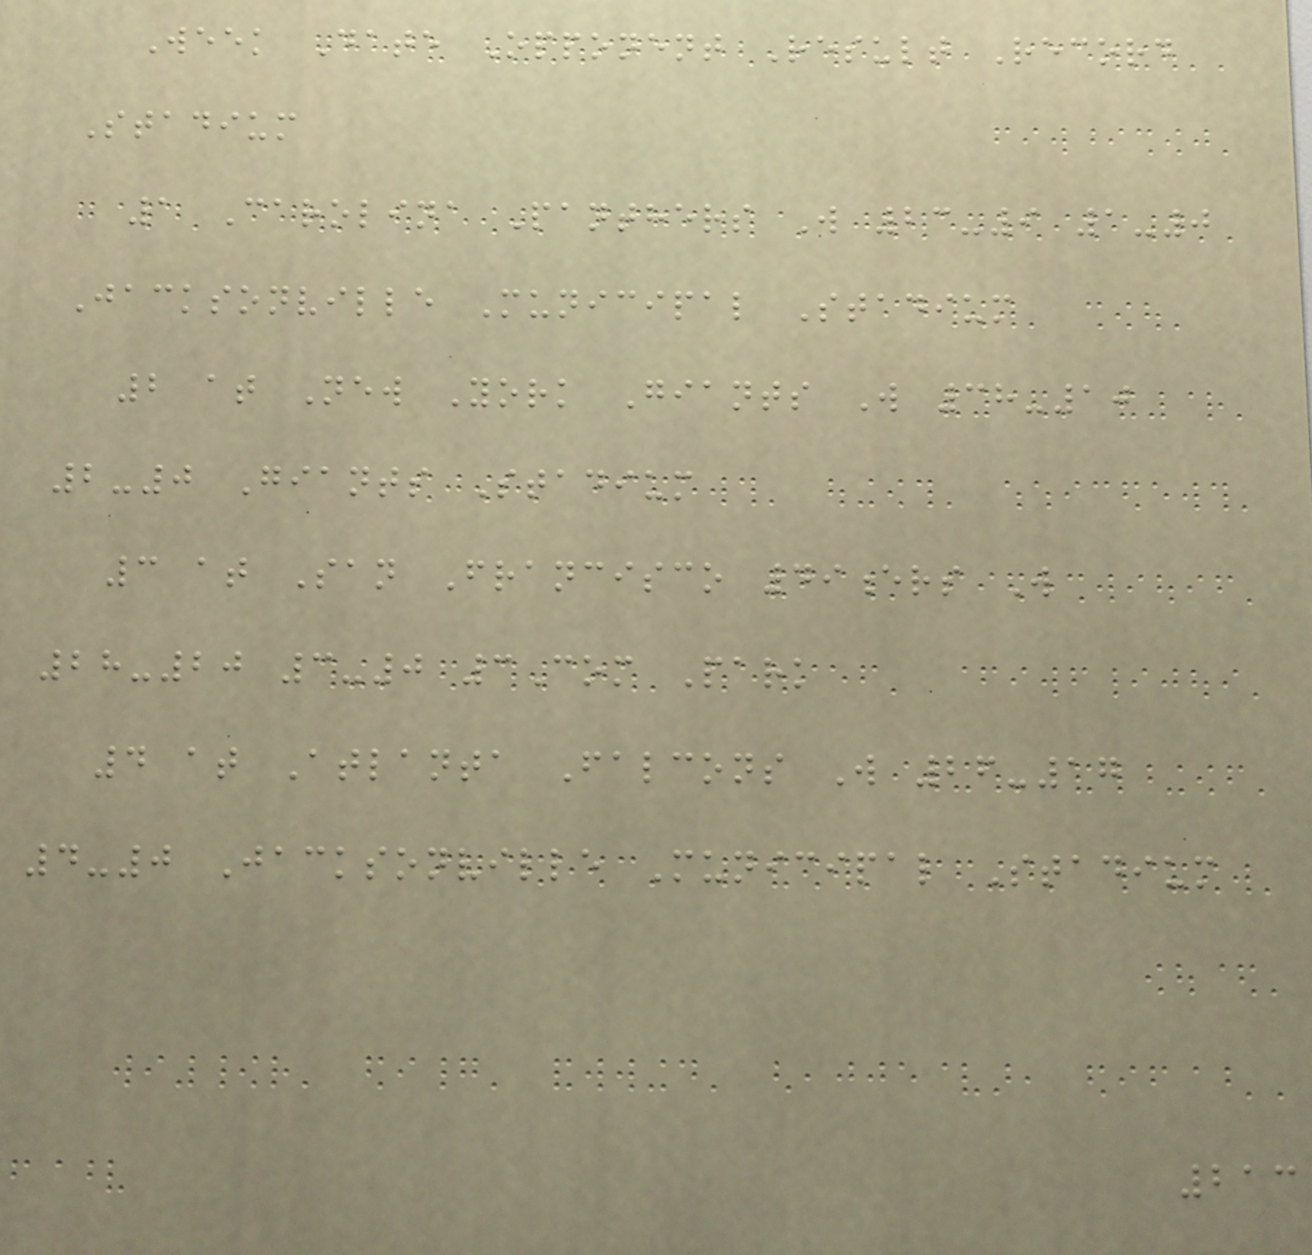Week Date Opponent Result Record
Stadium
1 Carolina Panthers W 23-9 1-0
Jacksonville Municipal Stadium
2 at New York Giants W 38-10
2-0 Giants Stadium
3 at San Francisco 49ers W
28-20 3-0 3Com Park
4 at Atlanta Falcons W 26-17
4-0 Jacksonville Municipal Stadium
213
